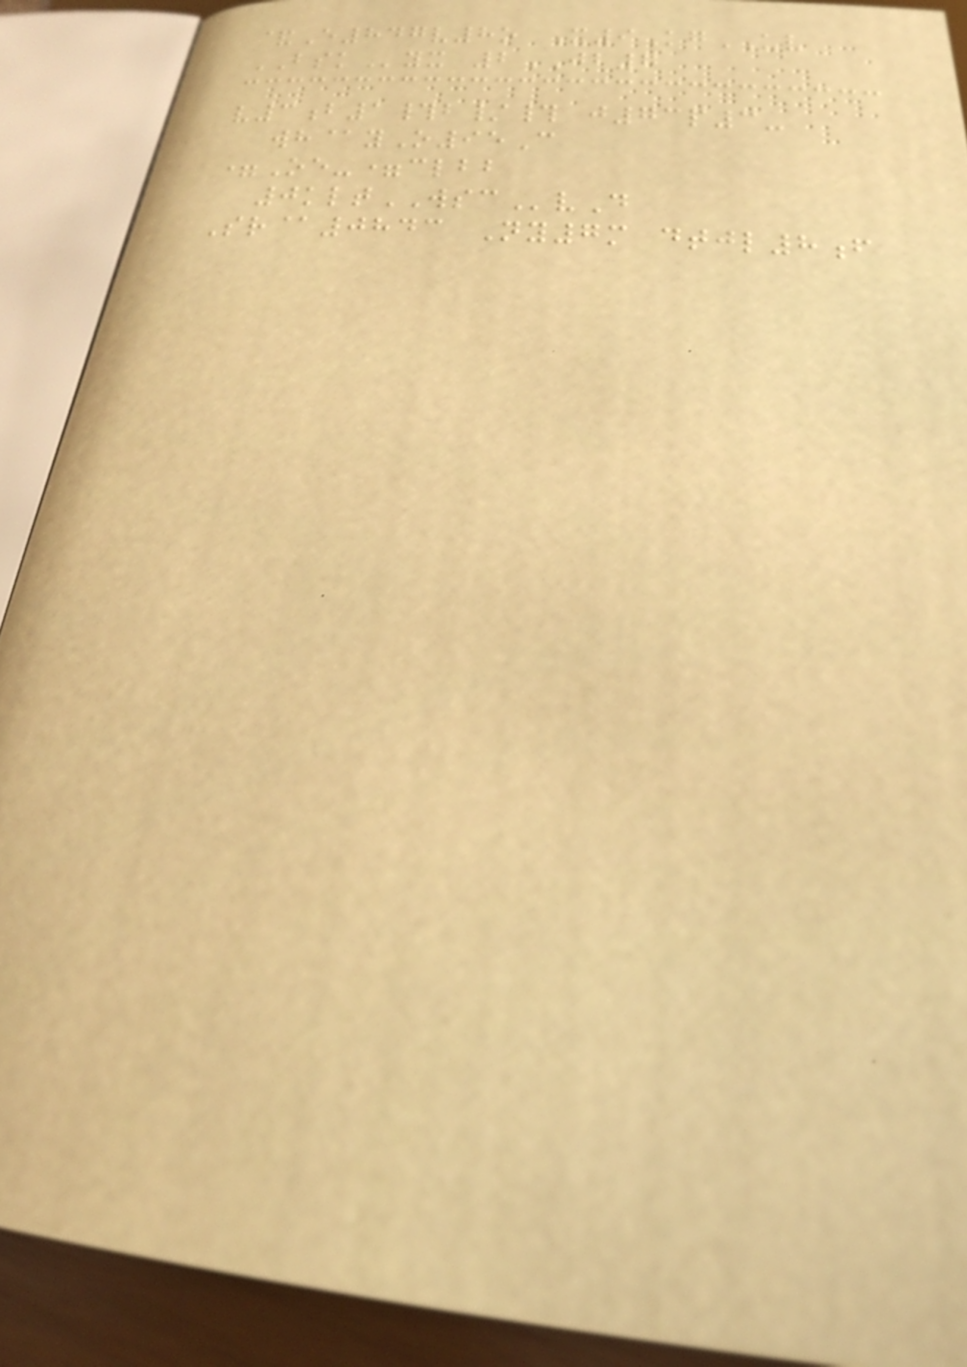&E847v8o X9KgUV
BSKyx 2JB7
v3b1#b/# j73p3-
wh@yO95C
=Oe-=clbb
0kltWSCvD
Sr@0843 Ny7m dtjl8f
